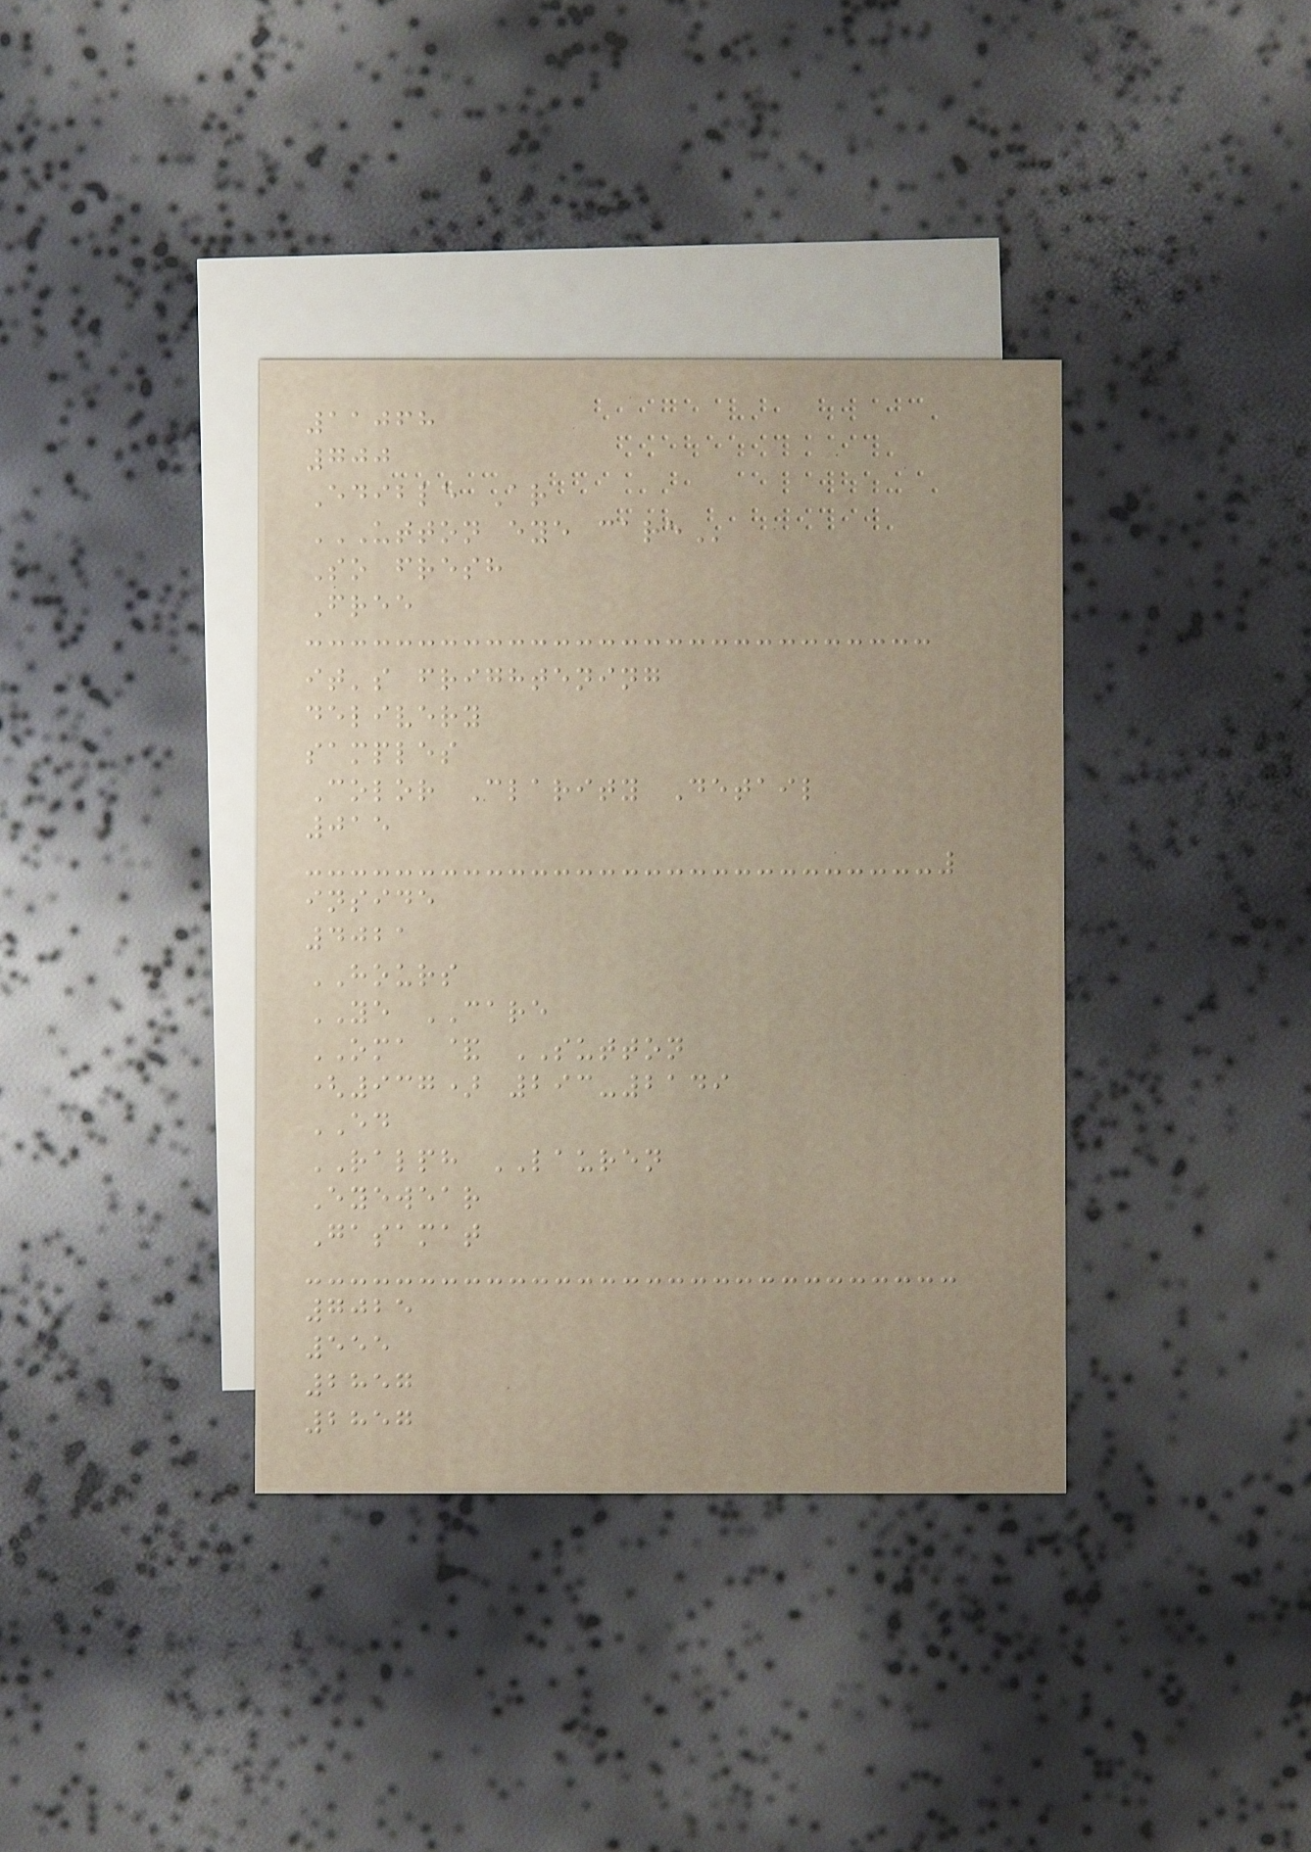11068
700
Edible Ar
UTTON EYE CARE
So fresh
Free
it's frightening
delivery
samples
Color Clarity Detail
015
inside
4021
HOURS
YE CARE
OMA & SUTTON
(937) 293-2149
ED
RALPH LAUREN
Eyewear
Gasamat
7025
555
2857
2857
